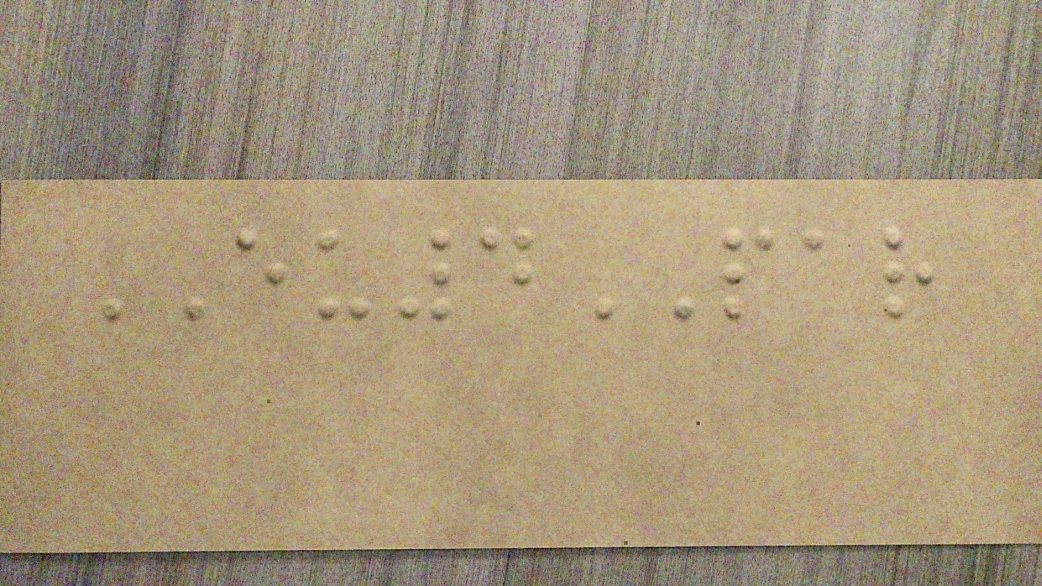EU4PAR
